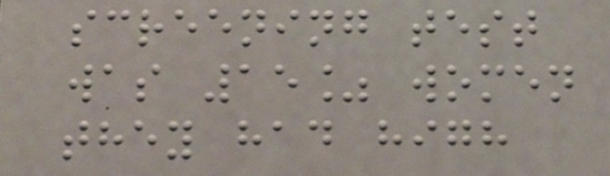screening test
was 15% women
they had high
